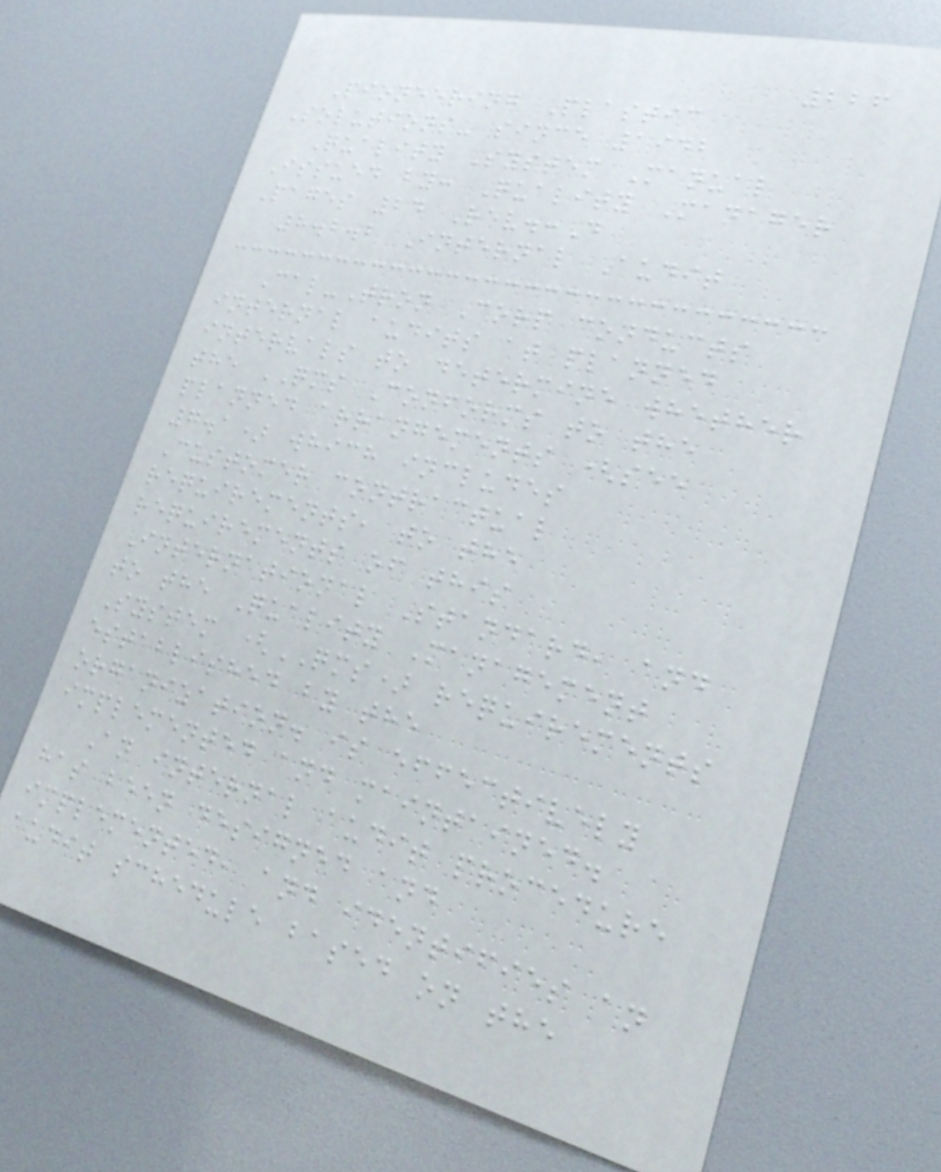226
Pioneering Plastic
Solutions- since 1942
Quality System Manual
Issued by: Quality Manager
Pages 24 Rev.:D
8.2.2 Internal Audit
Cal-Tron Corp conducts
internal audits at planned
intervals to determine whether
the QMS Conforms to the
planned arrangements (see
7.1) which includes
Customer contractual
requirements, to the
requirements of this
International Standard, and
to the Quality Management
System (QMS) requirements
established by the
organization. is effectively
implemented and maintained.
An internal audit procedure
has been designed and
implemented, and identifies an
audit schedule based on the
